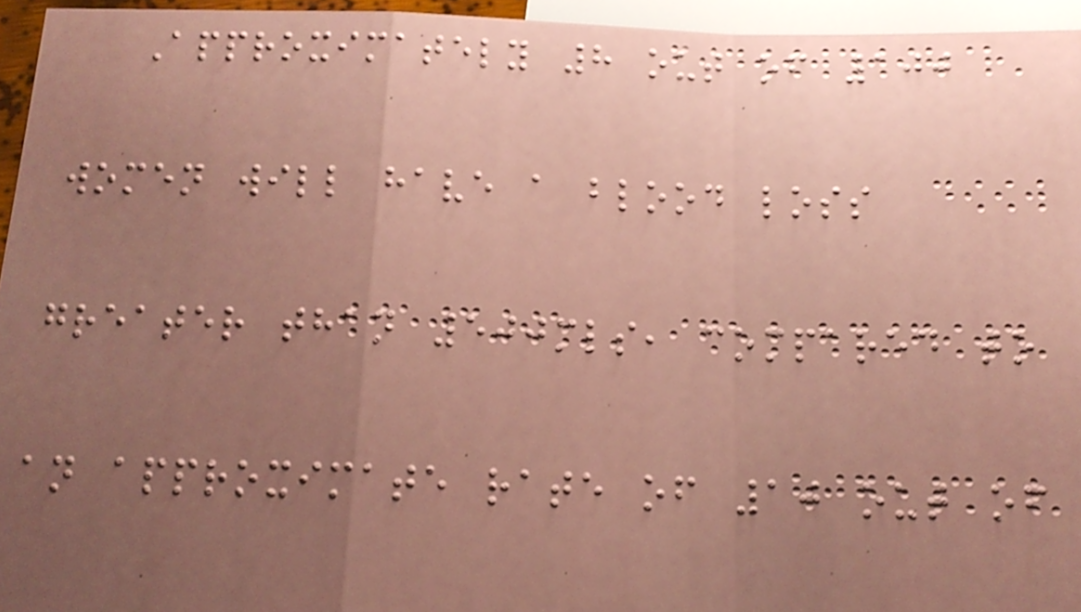Approximately 8 out of 100
women will have a blood loss
greater than 500mls, compared to
an approximate rate of 10 out of
